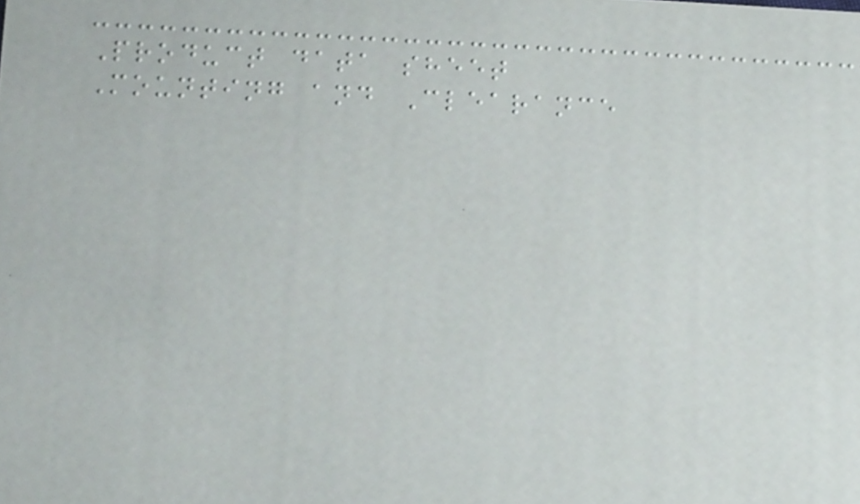Product data sheet
Mounting and Clearance
